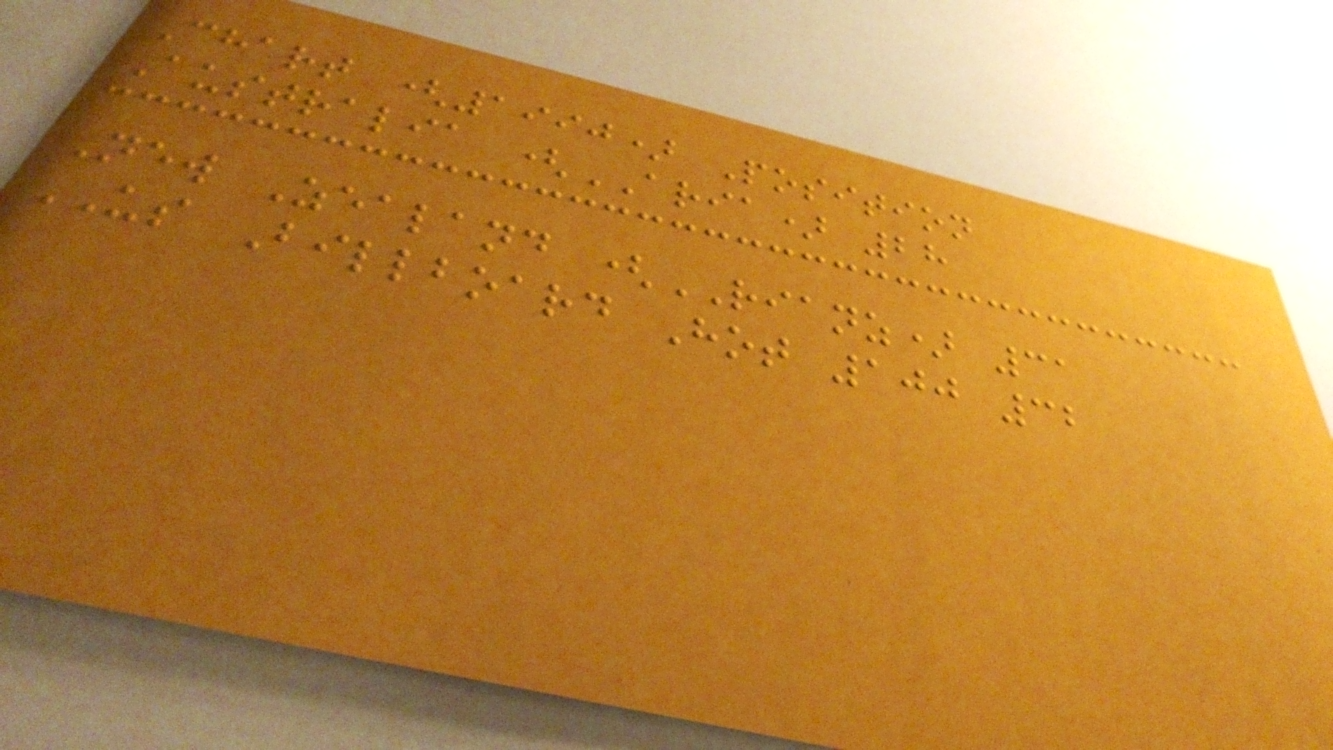Chart (1990) Position
Australia (ARIA) 28
New Zealand (RIANZ) 31
US Billboard Hot 100 32
